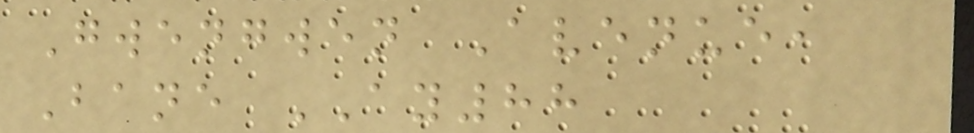Gwengwen Avenue,
Bane AY88
